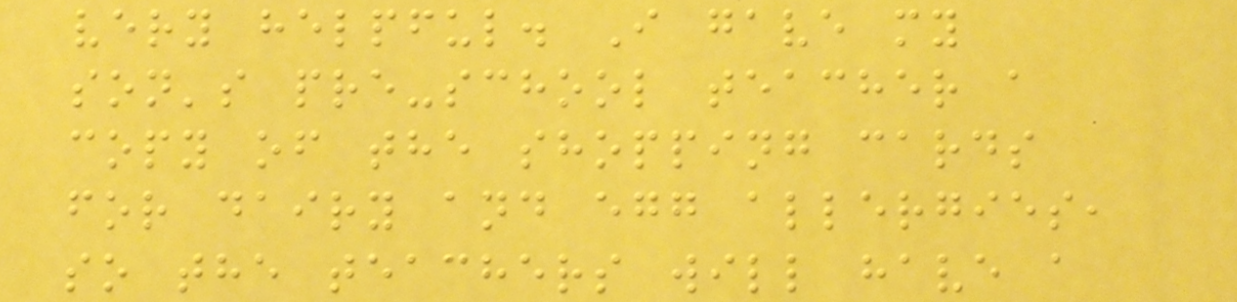very helpful. I gave my
son's pre-school teacher a
copy of the shopping cards
for dairy and egg allergies,
so the teachers will have a
